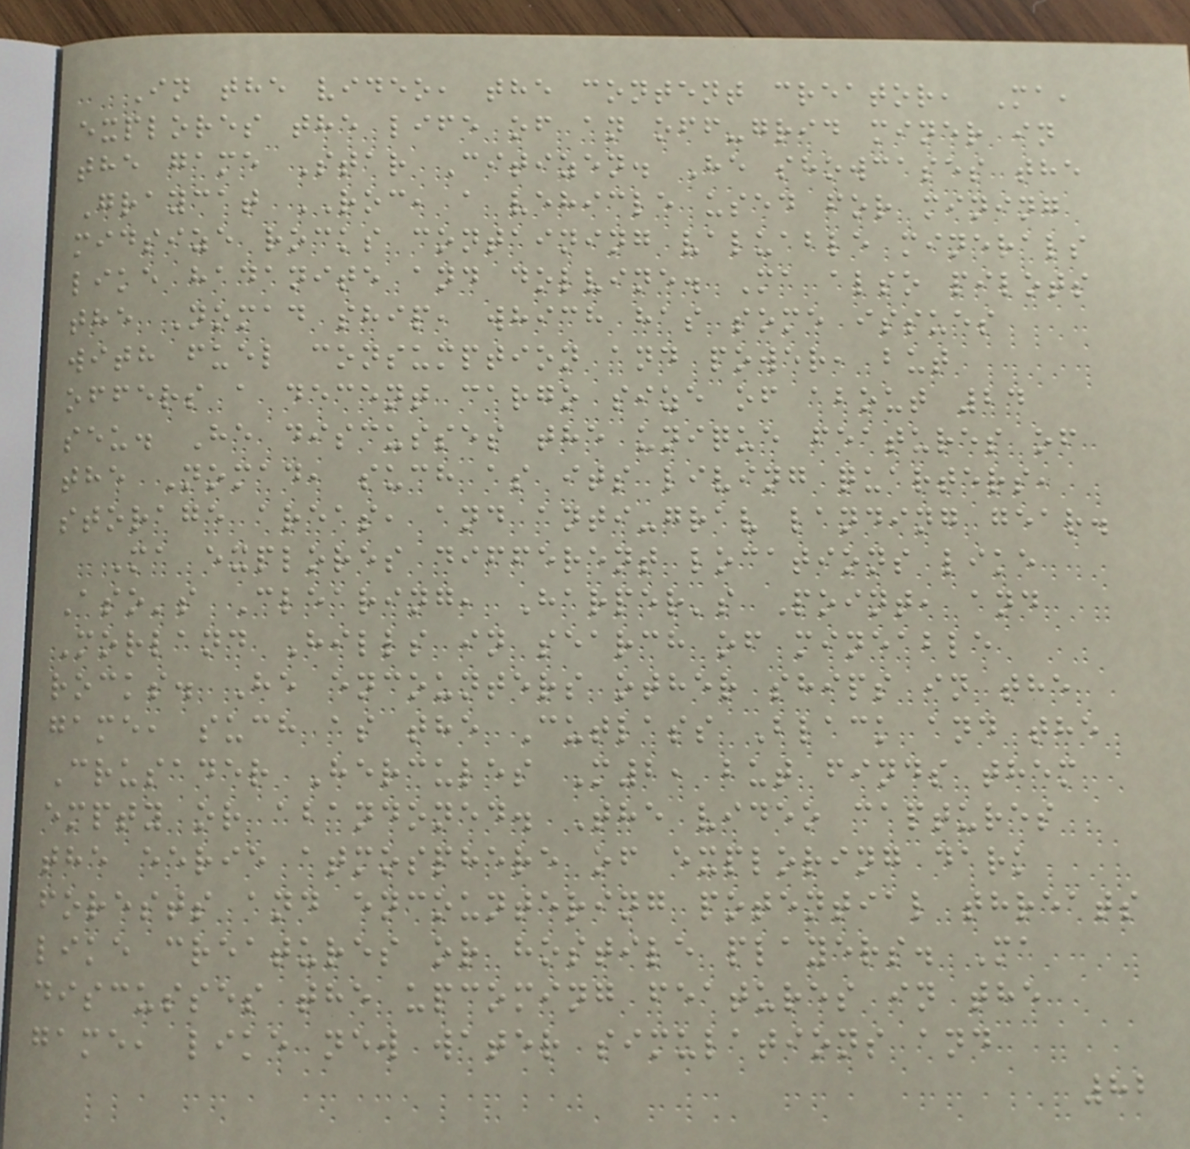In the video, the content creator, Ma,
explores the life of an off-grid miner in
the game Star Citizen. He showcases the
Graycat ROC, a vehicle used for mining
midsize rocks containing valuable minerals
like hadanite and dolvine. Ma also pilots
the Nomad ship, which has some issues
with fuel consumption and power, but
offers a decent cargo size of about 24
seu. He discusses the unique features of
the Nomad, such as its living quarters,
storage areas, and anti-grav landing gear.
Ma explores different locations like
Aso's Clearing, Harper's Point, and
Morland Hills in search of mineable
rocks. He encounters other ships in the
game, such as the Cutlass Black and the
Crusader Hercules M2, but finds them
empty or abandoned. The video captures
the eerie atmosphere of exploring dark
forests and encountering potential threats
like creatures or hostile players. Ma
discusses the upcoming features in the
game, like new water simulations and
82
